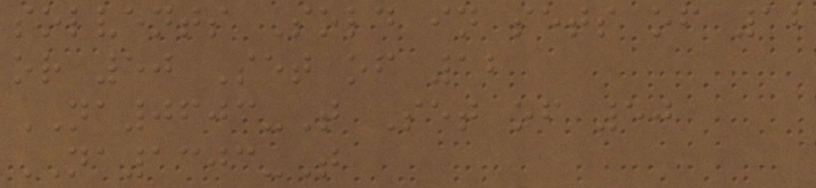solvents Sold in sets of 12
or 50 Set of 12
NA0603-T Set of 50
NA1303-T
